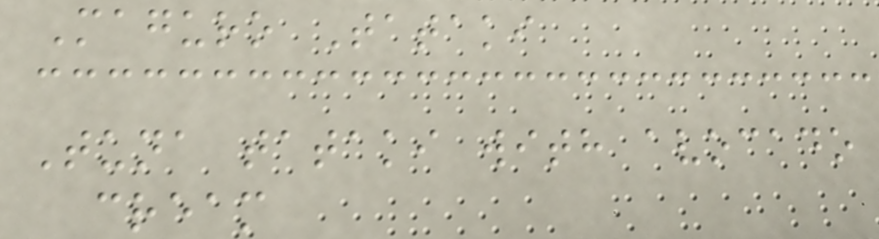Maguro Tataki
Tuna tataki with avocado
cream
